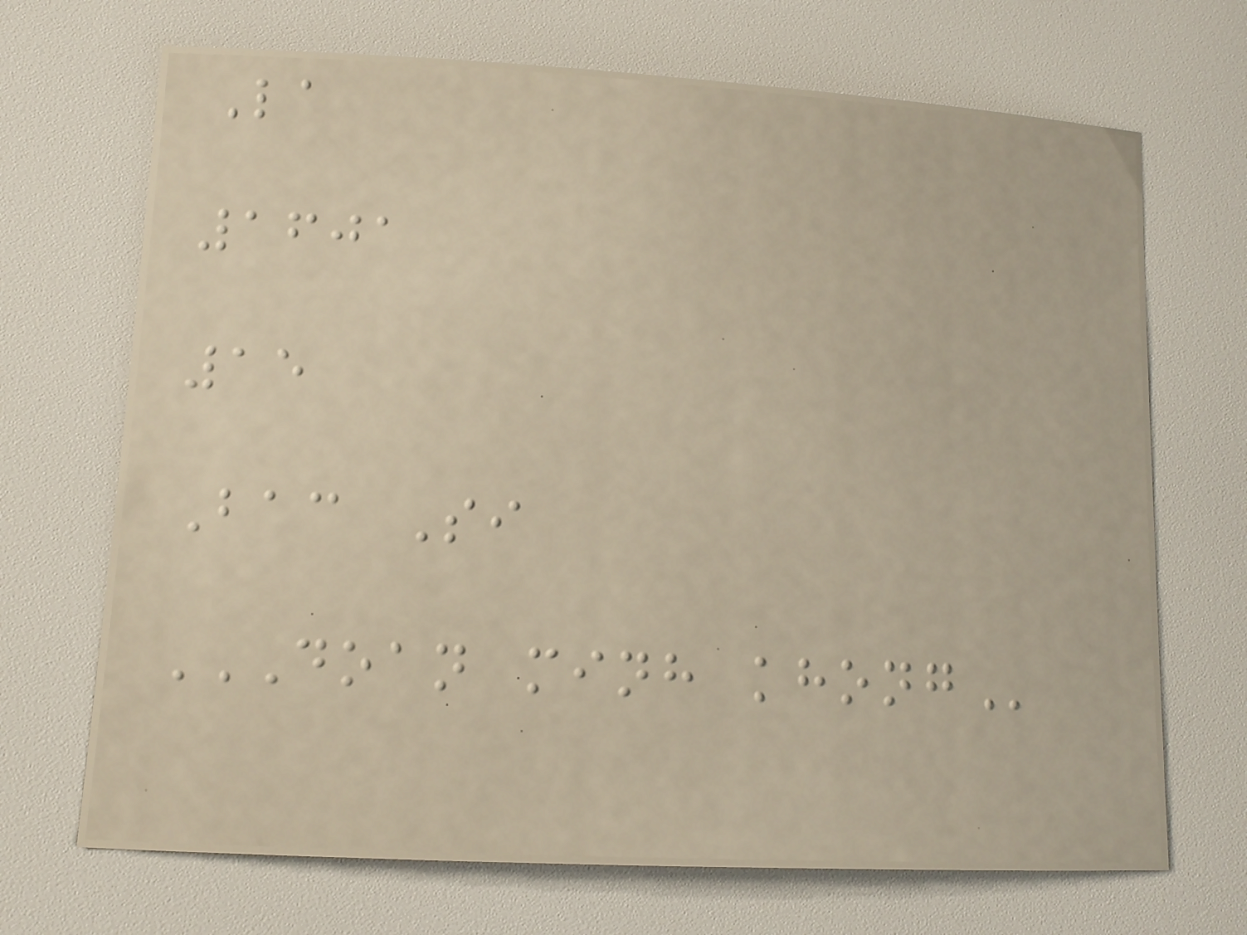La
1601
15
Bac Si
DOAN MINH KHONG
